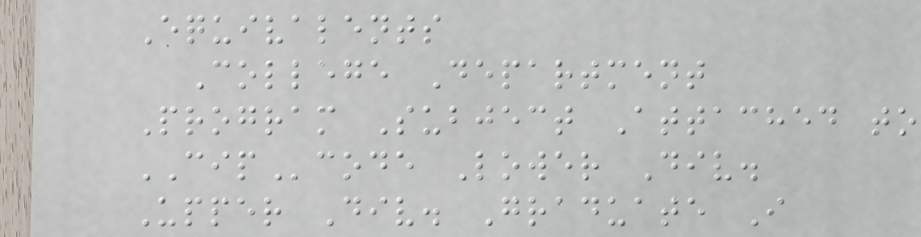Equivalents
College Department
Program Subject Attached to
CIPcode Lower Div.
Upper Div. Graduate I
